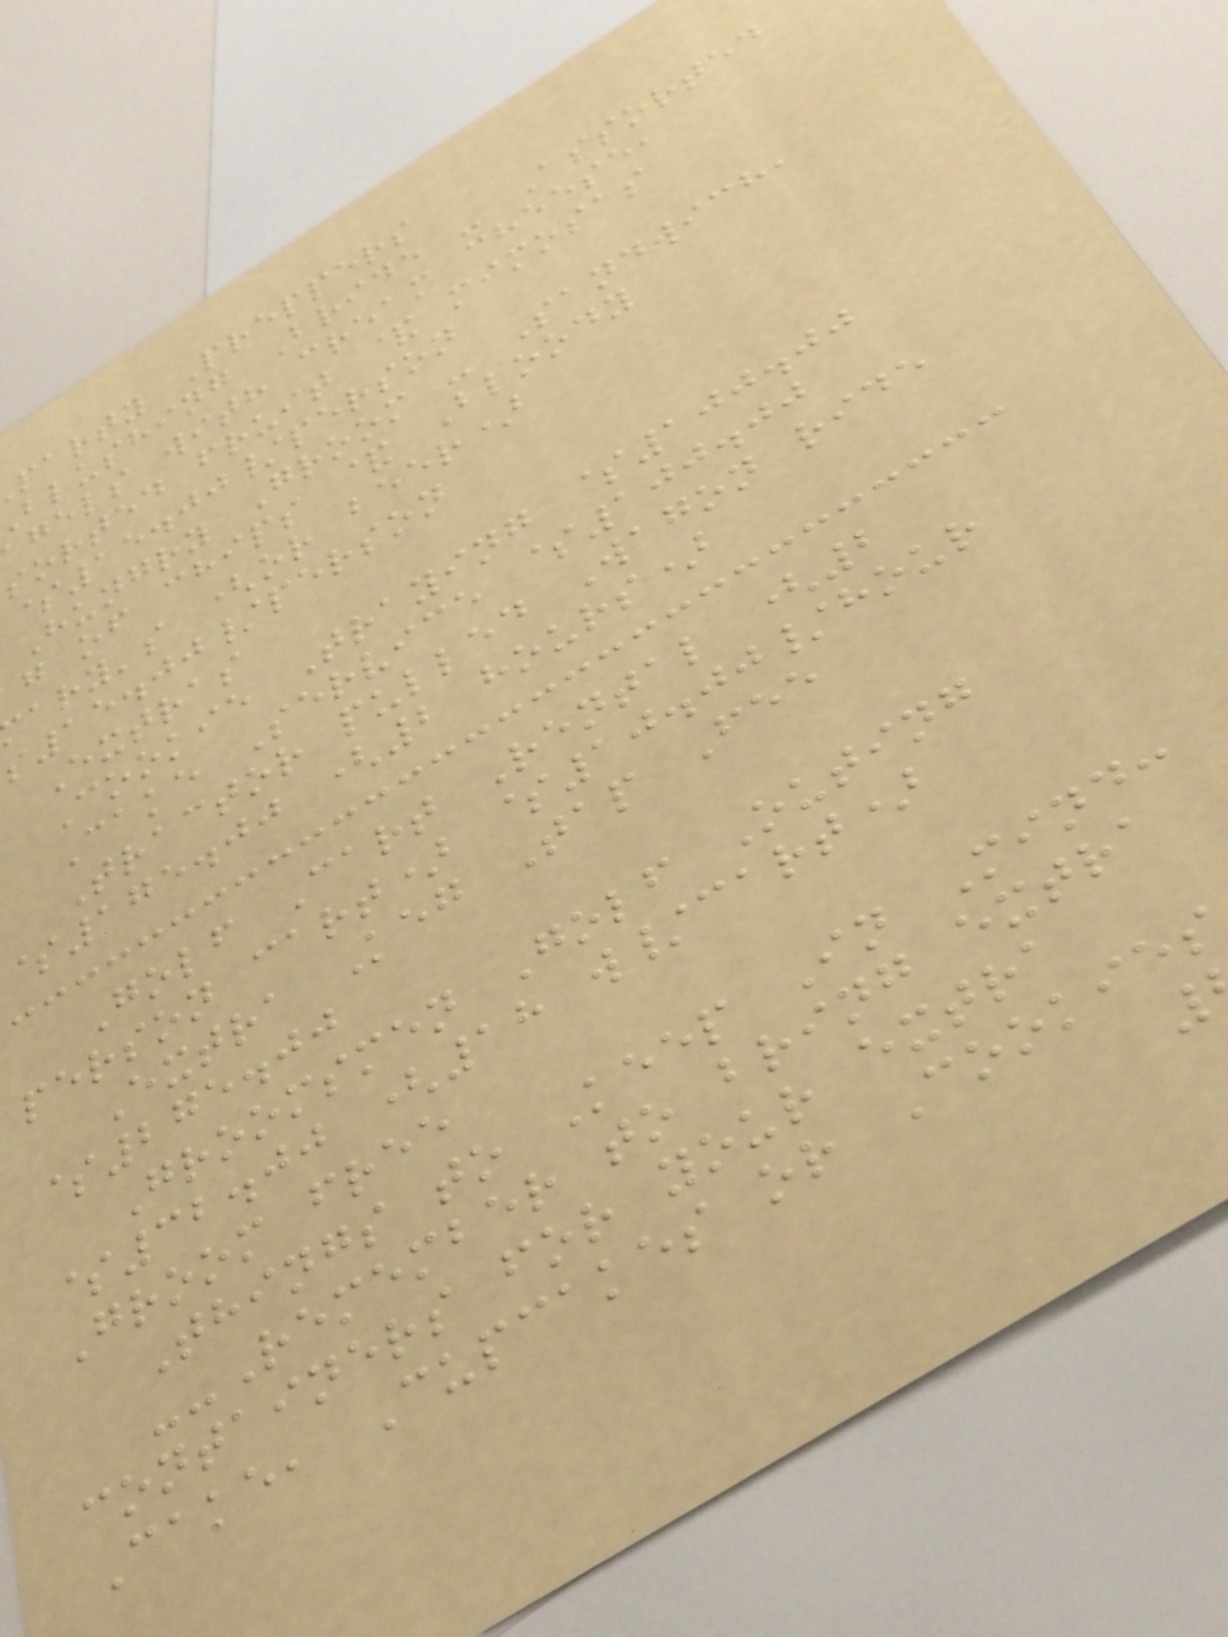party Preppers
blushing Bride - Assorted
gels with cream cheese,
sorted fruit & mimosas
$15.00/person
Hungry Groom - Sandwich,
g of chips & Bloody
ary's (or beer)
15.00/person
Extras
Cookie Traying $100.00
Cake Service $100.00
Tractor pulled Wagon ride
$175.00 (2 hours)
Golf Cart Rental (2
person cart) $10.00/hour
Extra Keg Tap Fee
$275.00
Groomsmen Golf Outing
$32.00 (18 w/cart)
Groom free
Things to Keep In Mind:
--Remember to bring extra
containers for your extra
Cake, Cupcakes or Cookies
